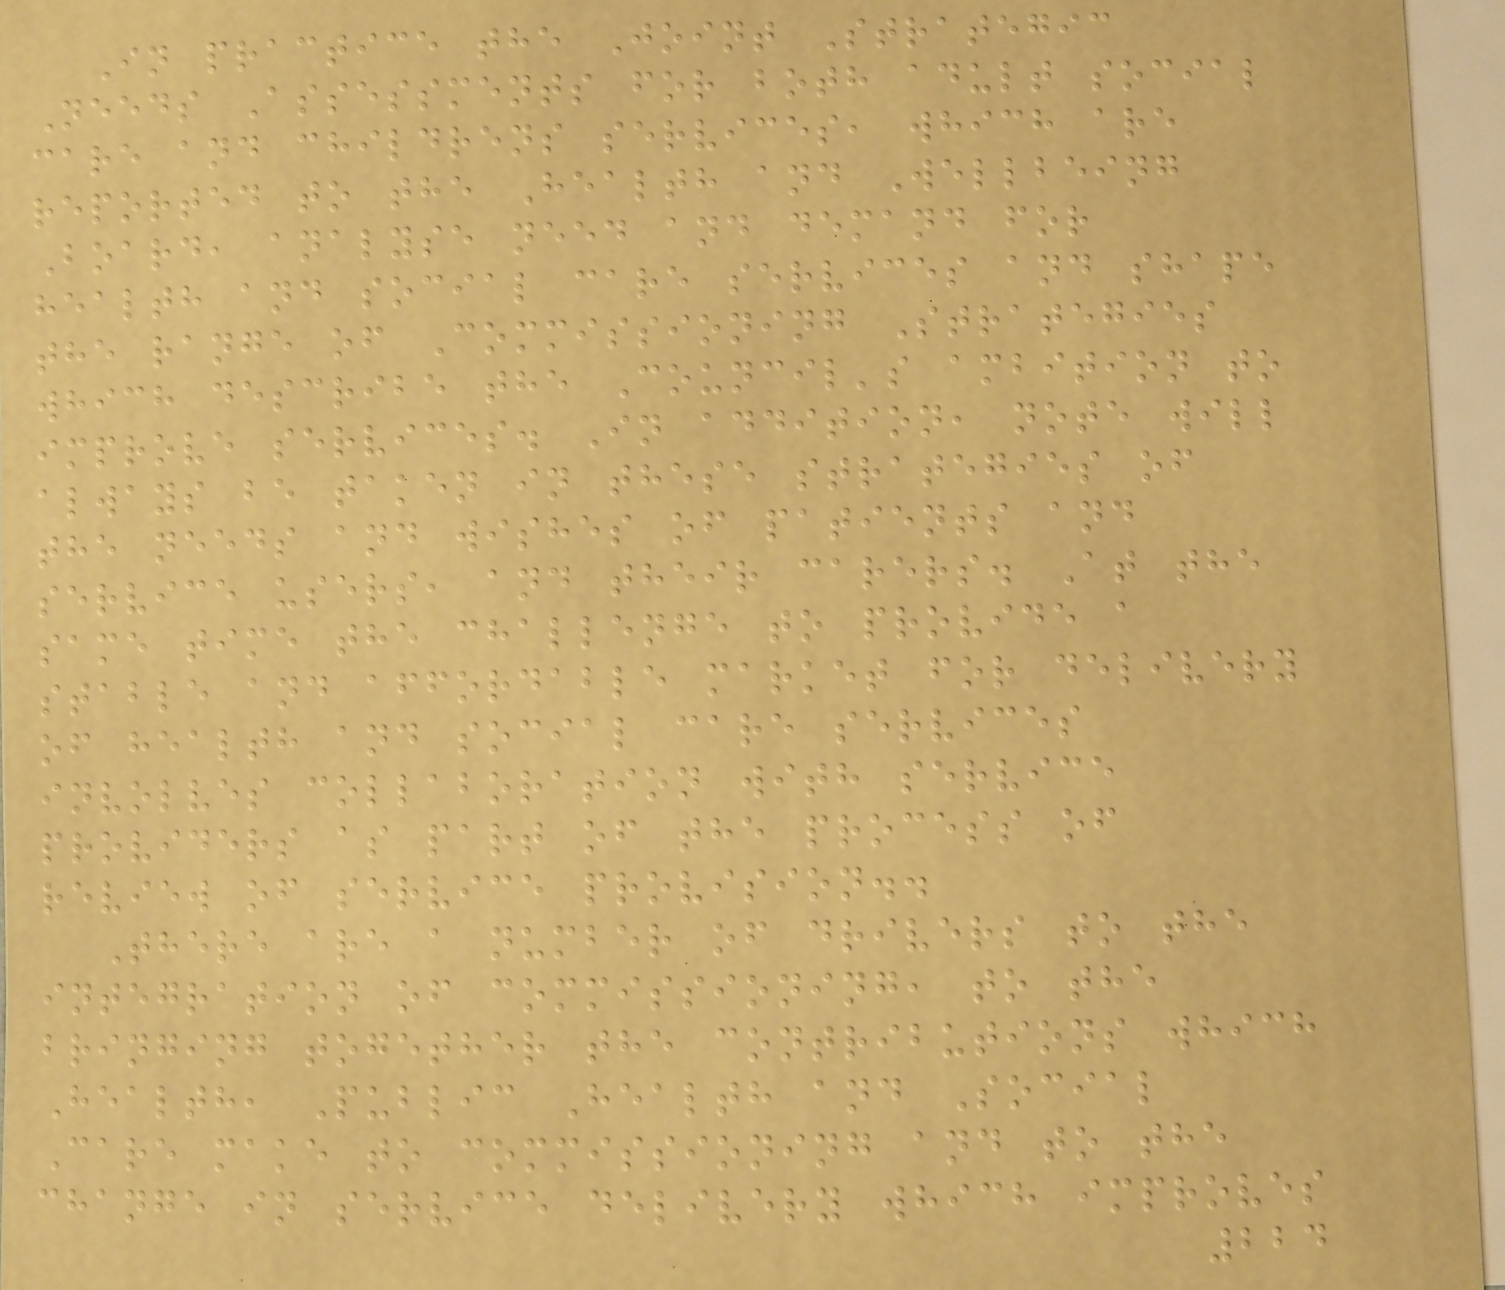In practice the Joint Strategic
Needs Assessments for both adult social
care and childrens services, which are
reported to the Health and Wellbeing
Board, analyse need and demand for
health and social care services and shape
the range of Commissioning Strategies
which describe the Council's ambition to
improve services. In addition, note will
always be taken in these strategies of
the needs and wishes of patients and
service users, and their carers. At the
same time the challenge to provide a
stable and affordable market for delivery
of health and social care services
involves collaboration with service
providers as part of the process of
review of service provision..
There are a number of drivers to the
integration of commissioning, to the
bringing together the contributions which
Health, Public Health and Social
Care make to commissioning and to the
change in service delivery which improves
224
